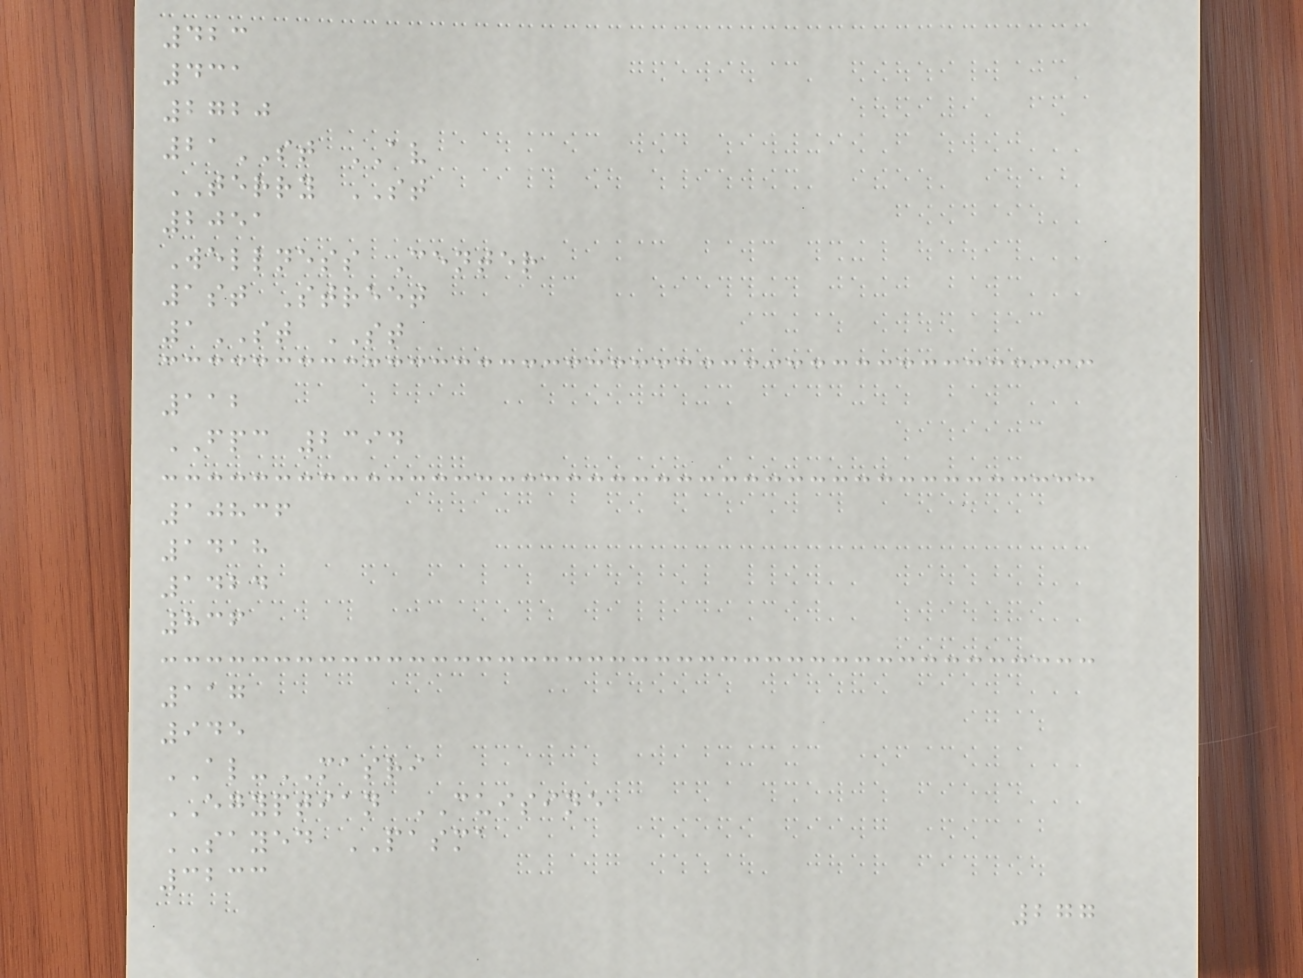423
431
2720
21ST AV
TERRY ST
2051
Wellness Center
1st Street
1ST ST
112
FPC 2394
10836
1418
1424
836
117
945
AL-MASRI
EGYPTIAN CUISINE
SAYED PASMA
3233
277
